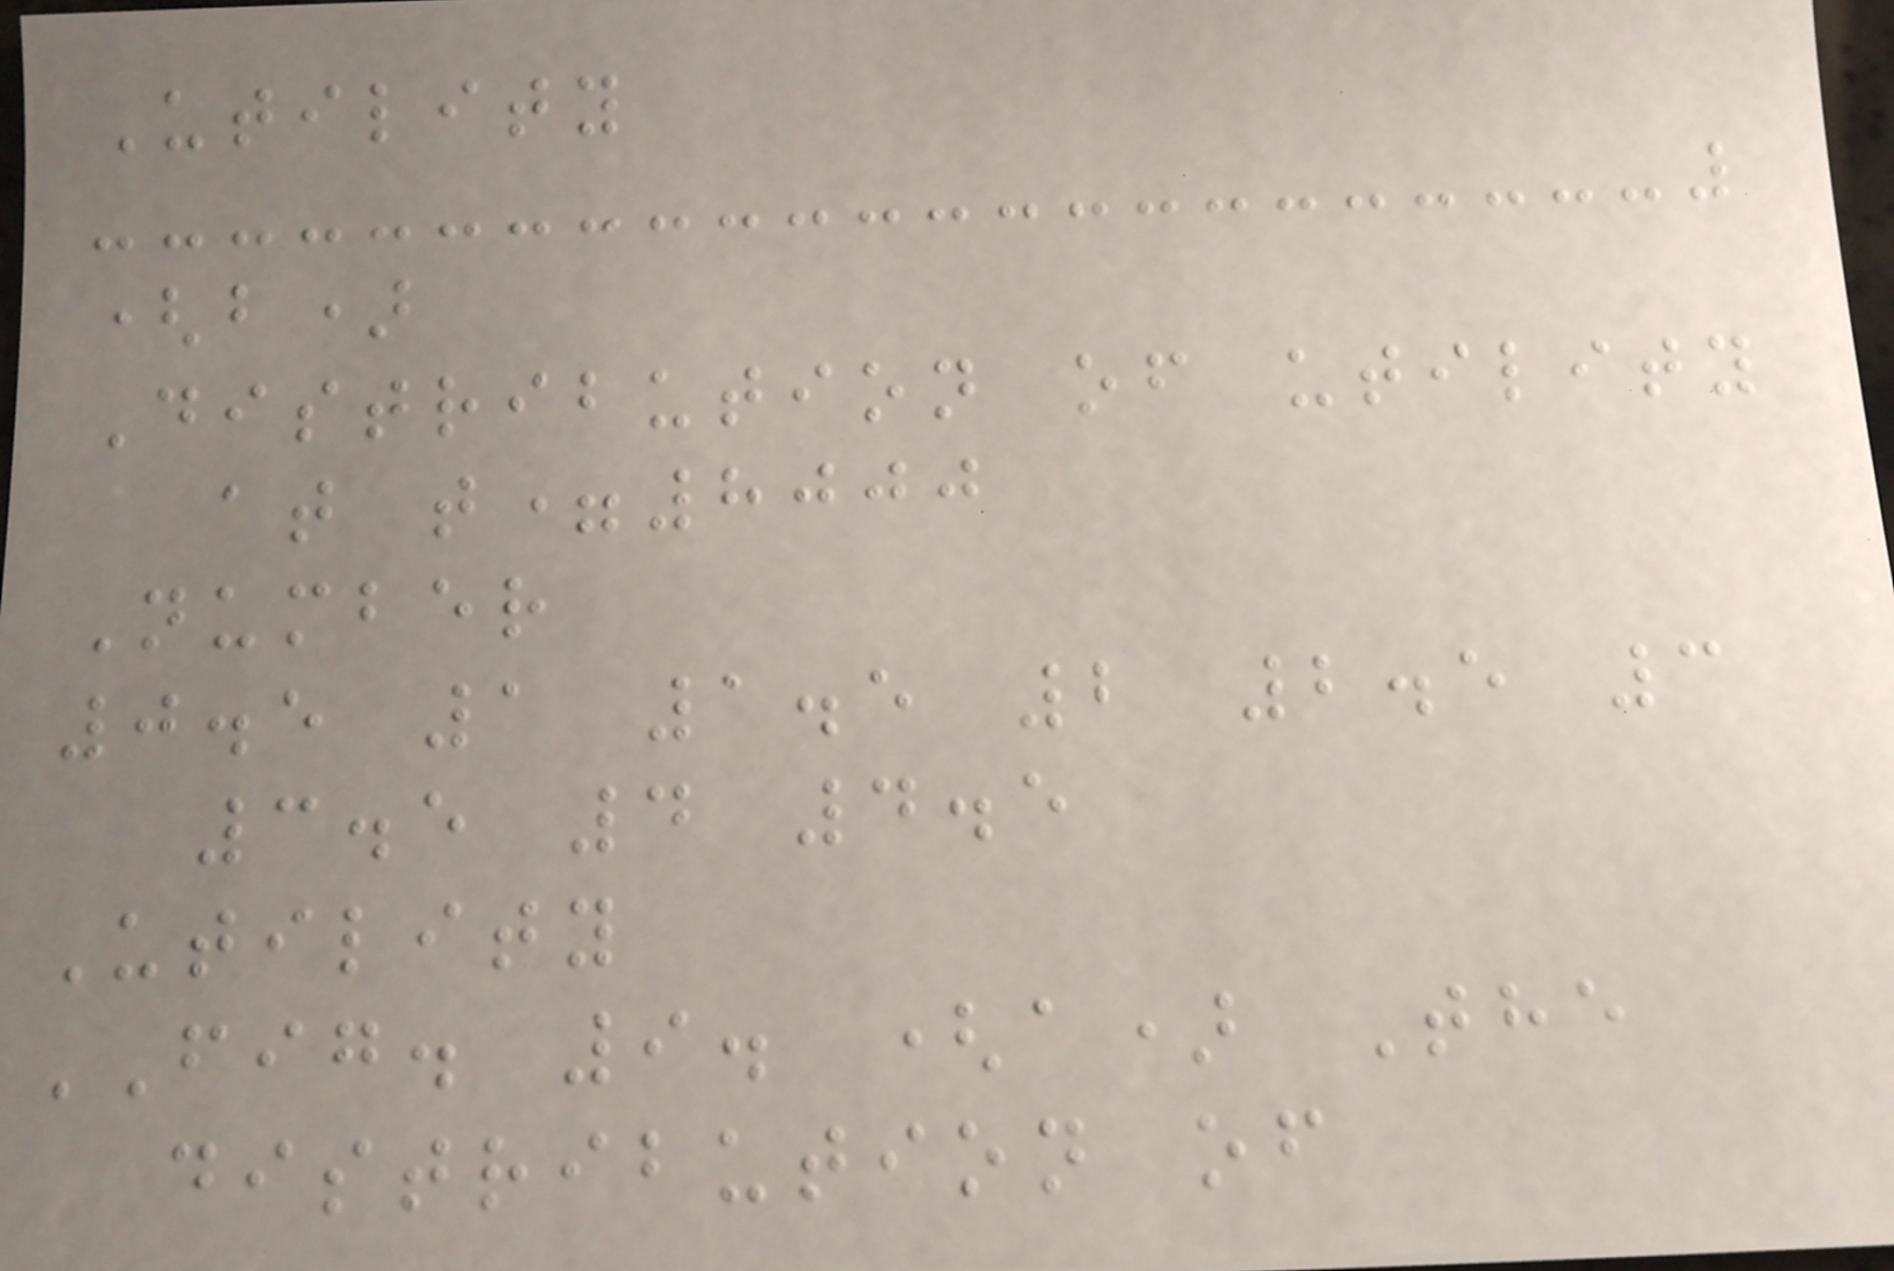Utility
(b)
Distribution of utility
at t=8000
Number
0.5 1 1.5 2 2.5 3
3.5 4 4.5
Utility
FIG. 9. (a) The
distribution of
